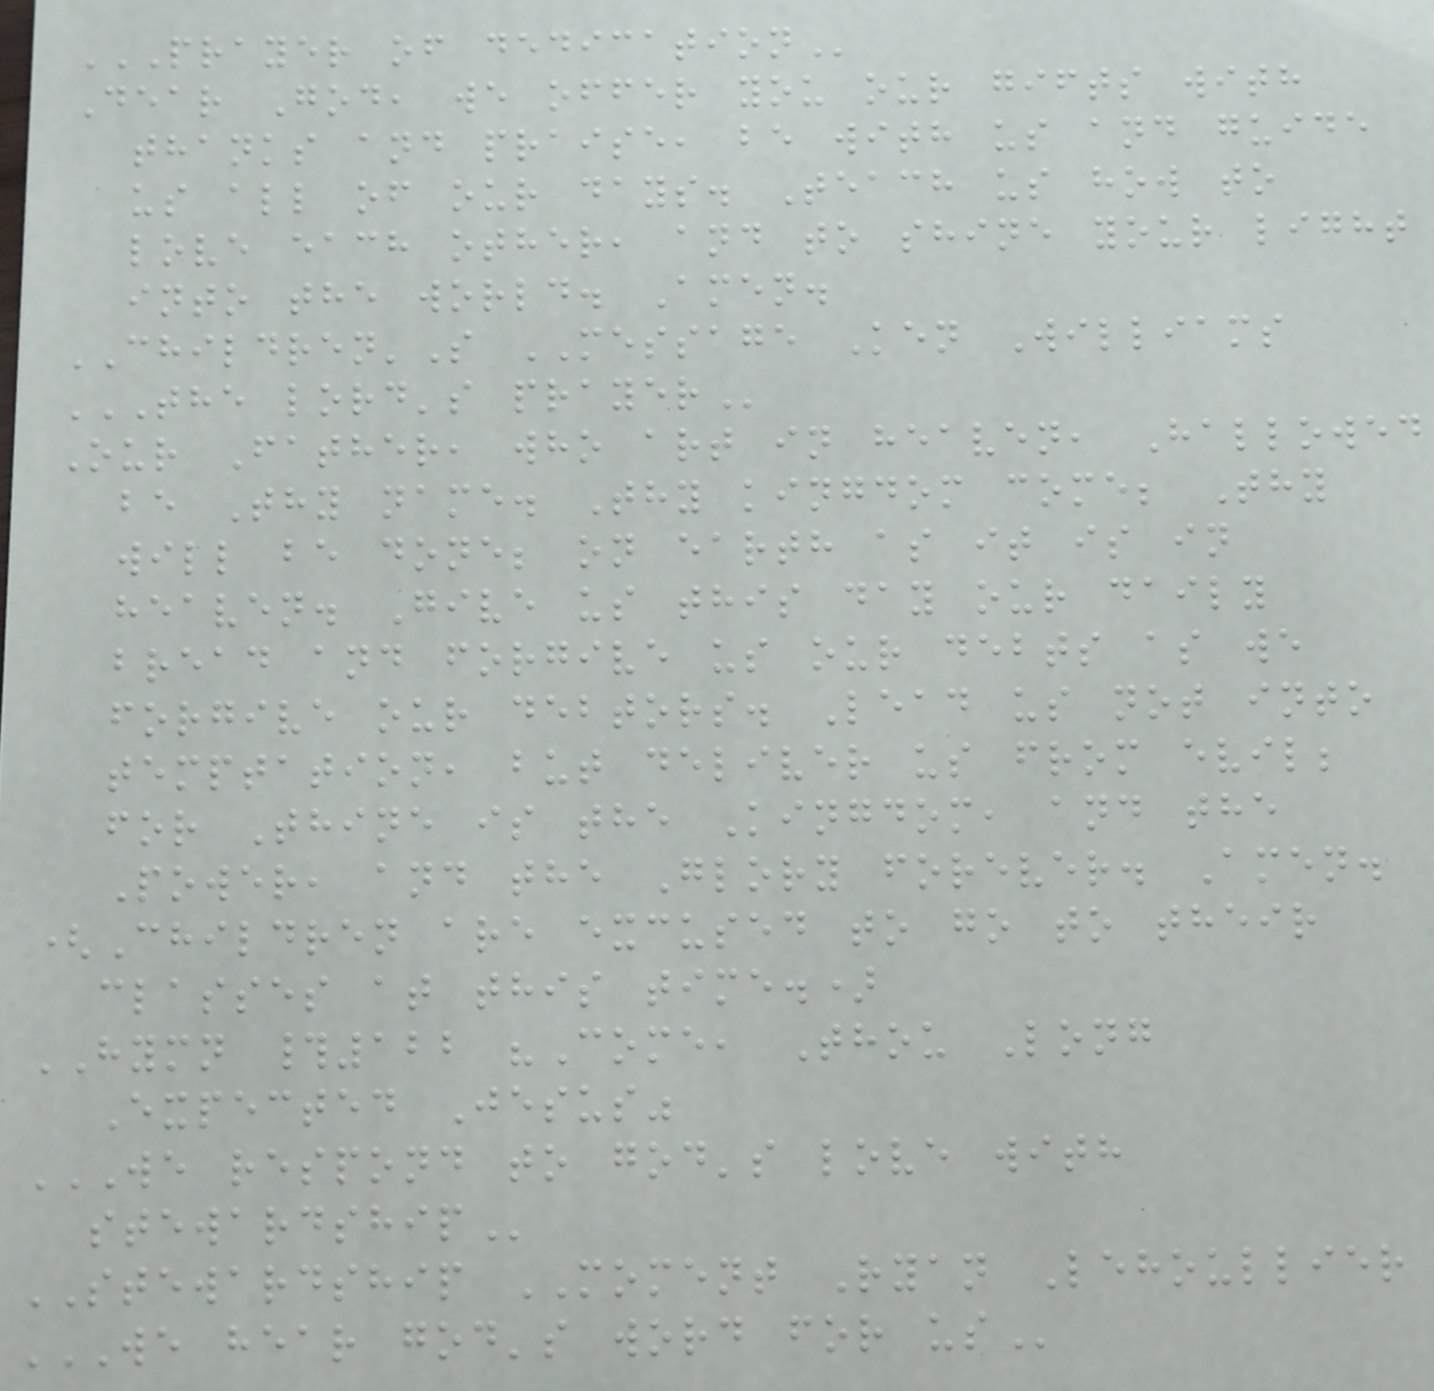PRAYER OF DEDICATION
Dear God, we offer you our gifts with
thanks and praise, be with us and guide
us all of our days. Teach us how to
love each other, and to shine your light
into the world. Amen.
CHILDREN'S MESSAGE Ken Williams
THE LORD'S PRAYER
Our Father, who art in heaven, Hallowed
be Thy name. Thy kingdom come; Thy
will be done; on earth as it is in
heaven. Give us this day our daily
bread and forgive us our debts as we
forgive our debtors. Lead us not into
temptation, but deliver us from evil;
for Thine is the Kingdom, and the
Power, and the Glory forever. Amen.
(Children are excused to go to their
classes at this time.)
HYMN #122 "Come, Thou Long
Expected Jesus"
WE RESPOND TO GOD'S LOVE WITH
STEWARDSHIP
STEWARDSHIP MOMENT Ryan Lehoullier
WE HEAR GOD'S WORD FOR US
